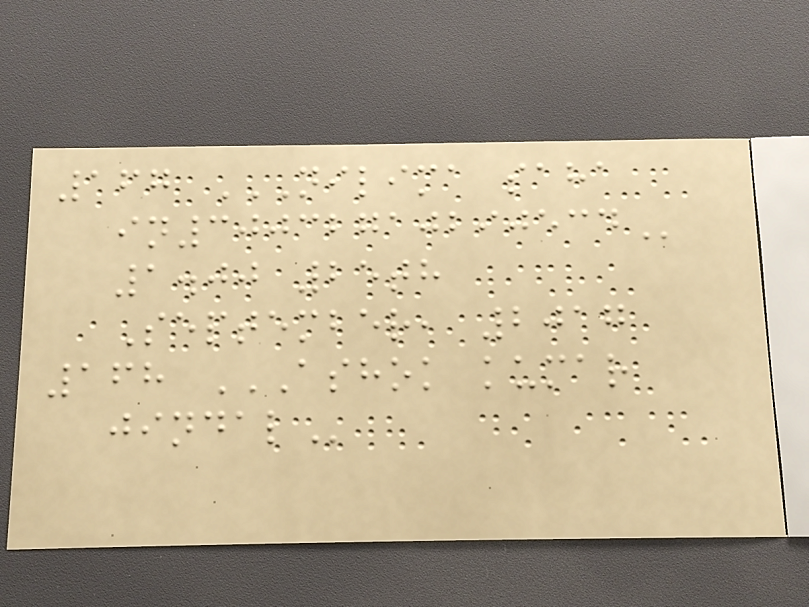167 NILIMA SAHA
IN30032710290534
1.00 25th
September, 2017
168 ASHOK KUMAR
JINDAL
